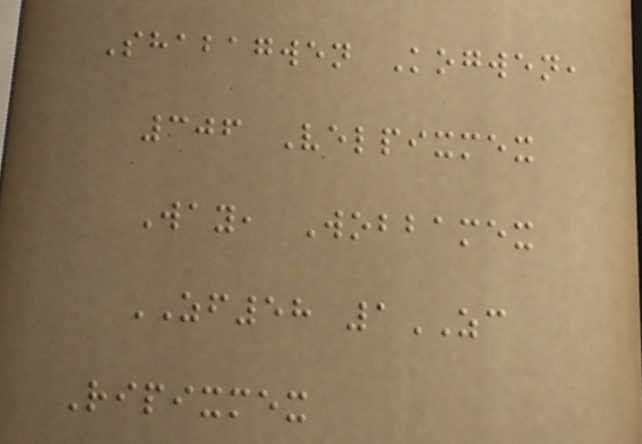Shabagwen Kogwen,
306 Velpixmex
Way, Wobbamex
ZF58 1ZC
Ripixmex
